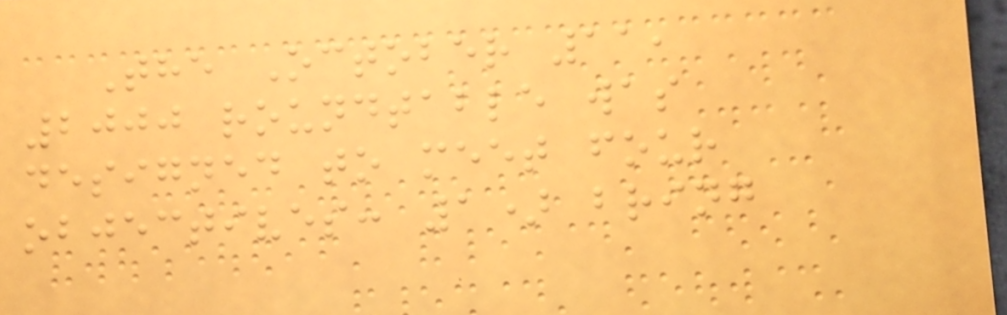The October 11,
2000 roundtable was
designed to meet four
objectives: 1) bring
